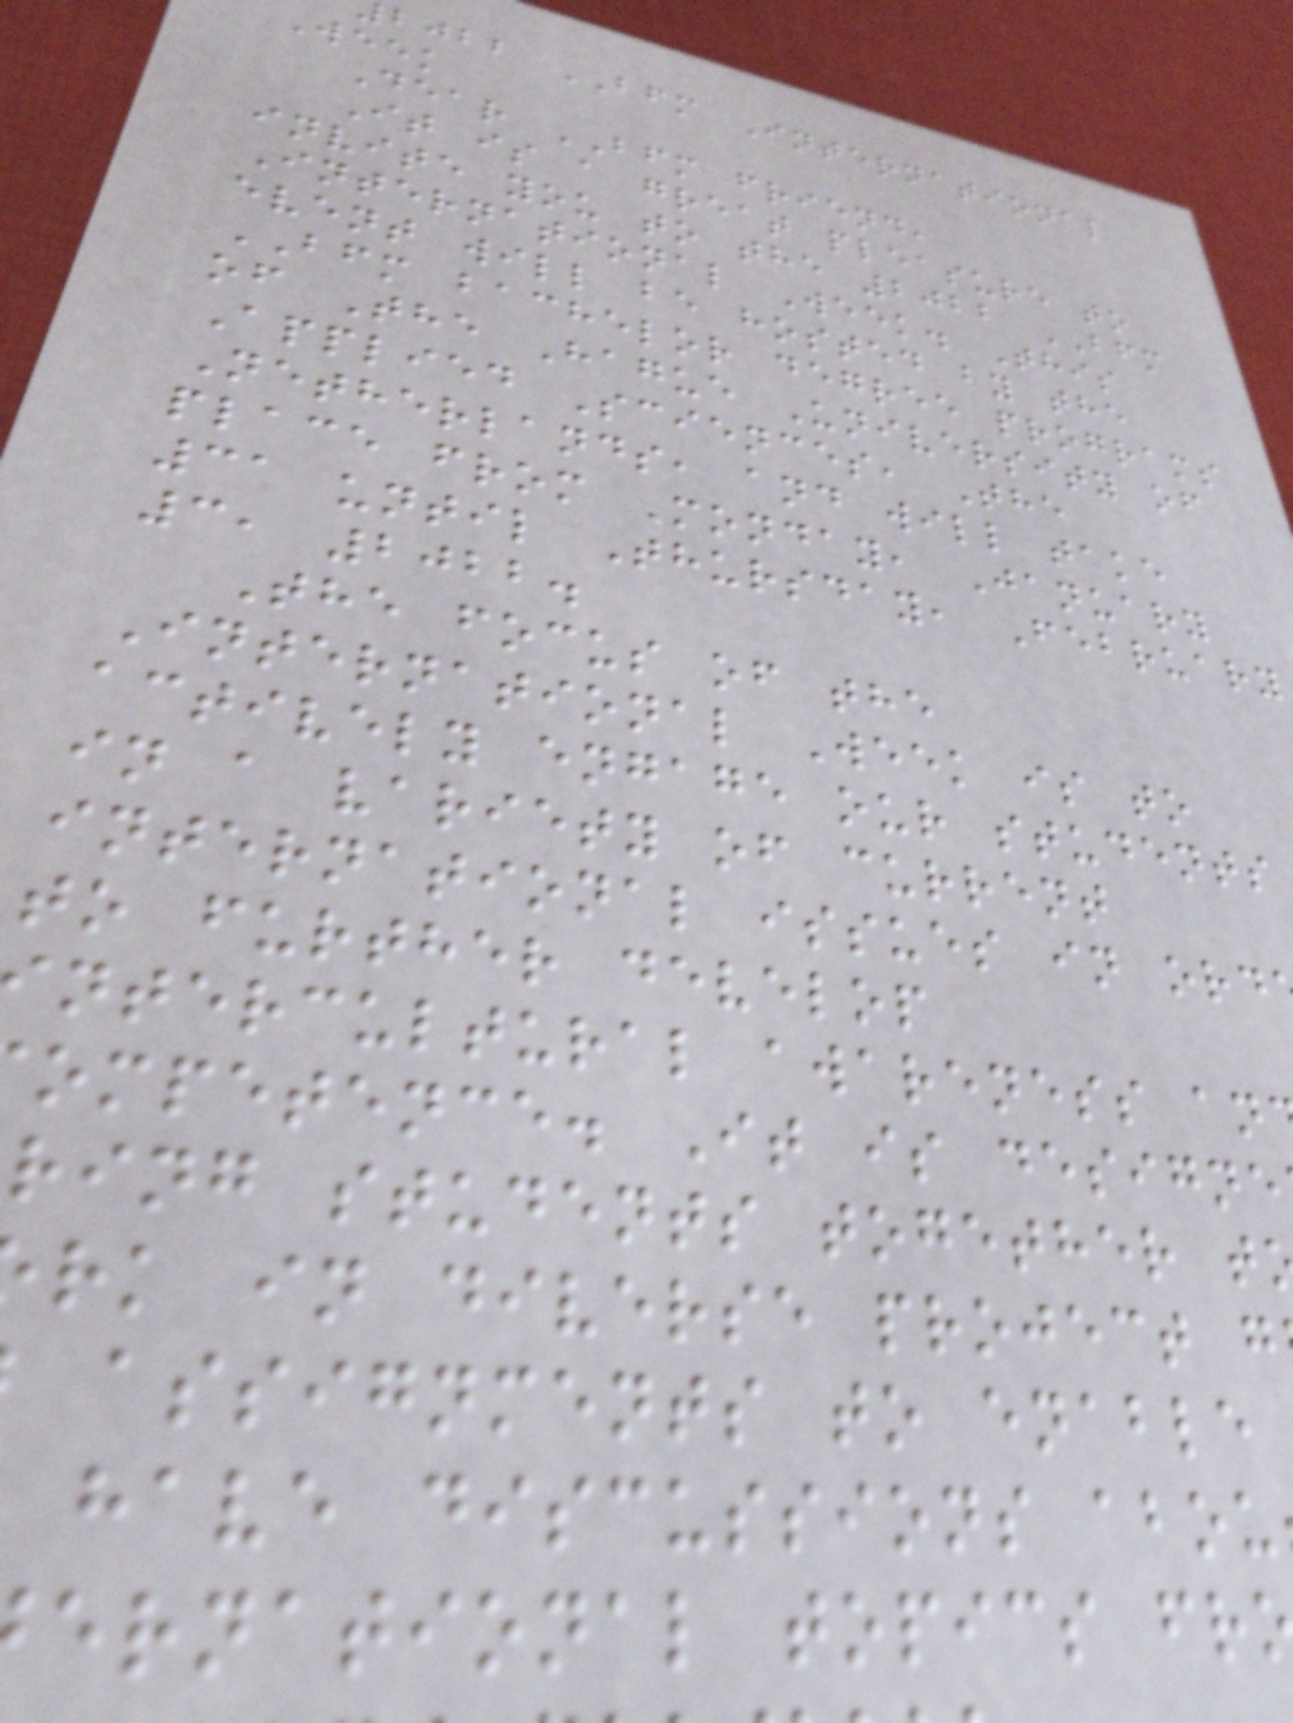bjbb BFM International
Week
Dear BFM friend,
It is a great pleasure to
invite you to the 2022 BFM
International Week. This
event will be hosted by the
BFM bachelor degree programs
of The Hague University of
Applied Sciences, The
Netherlands, and will take
place from Monday, January
31 until Thursday, February
3, 2022.
The focus of the
International Week is to
actively engage our students
in a variety of current
international issues in ord
to further develop
ntercultural awareness an
ompetence. It is designe
ring students together t
rk in diverse project g
assignments to enable
have discussions abou
ernational topics fr
